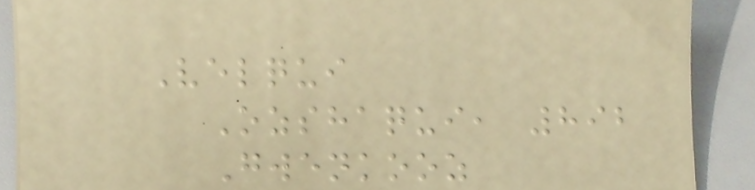Velqui
Ozshaqui, 892
Gwenkooz
